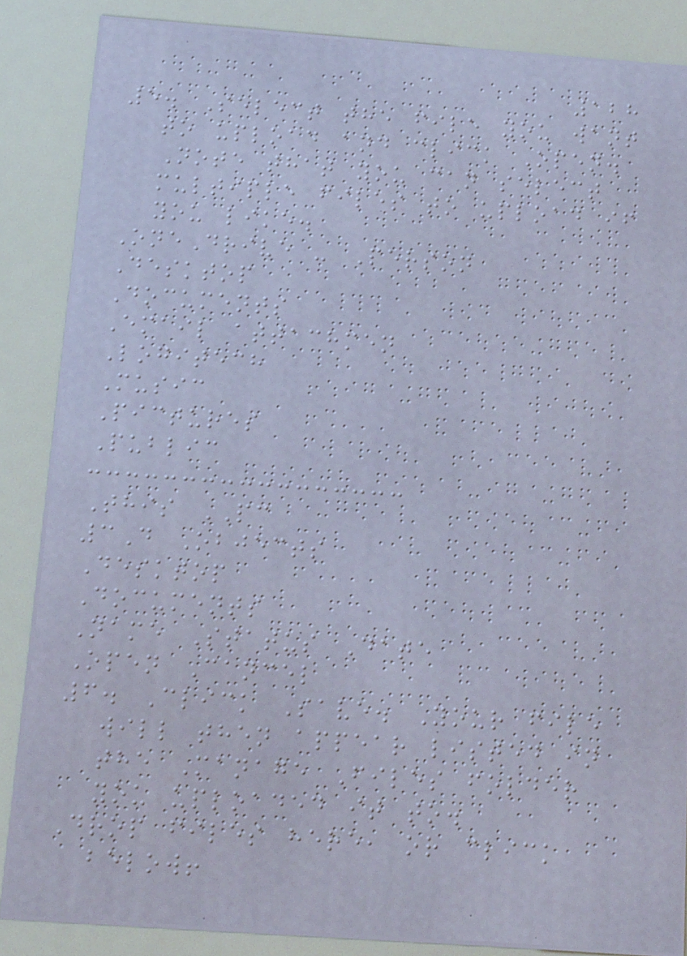128
5. Select the file you want
to upload and click Open.
Note that you can select
multiple files to upload if
you like.
OneDrive - Person
Desktop
Documents
Email attachmen
Logitech
Music
Pictures
Public
This PC
3D Objects
Desktop
Documents
Name Status Date
Open Cancel
6. Click Save. Your file
will then appear listed in
the Manage Files folder
you uploaded it to.
Drop files here, or click
below!
